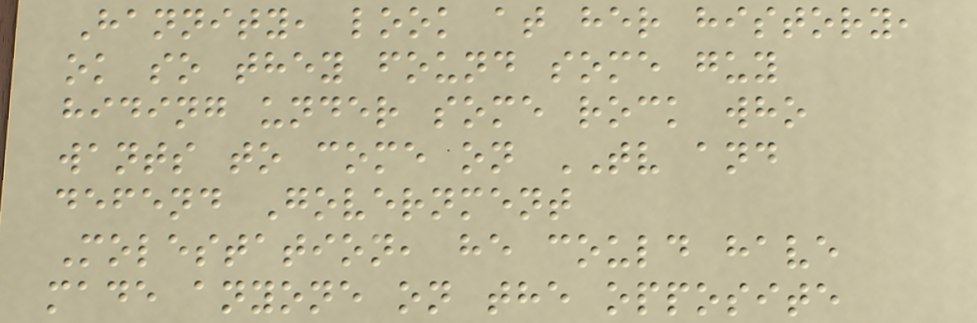Hannity, look at her history,
ok so they found some guy
hiding under some rock who
wants to come on TV and
defend Government
Molestation, he could have
made anyone on the opposite
